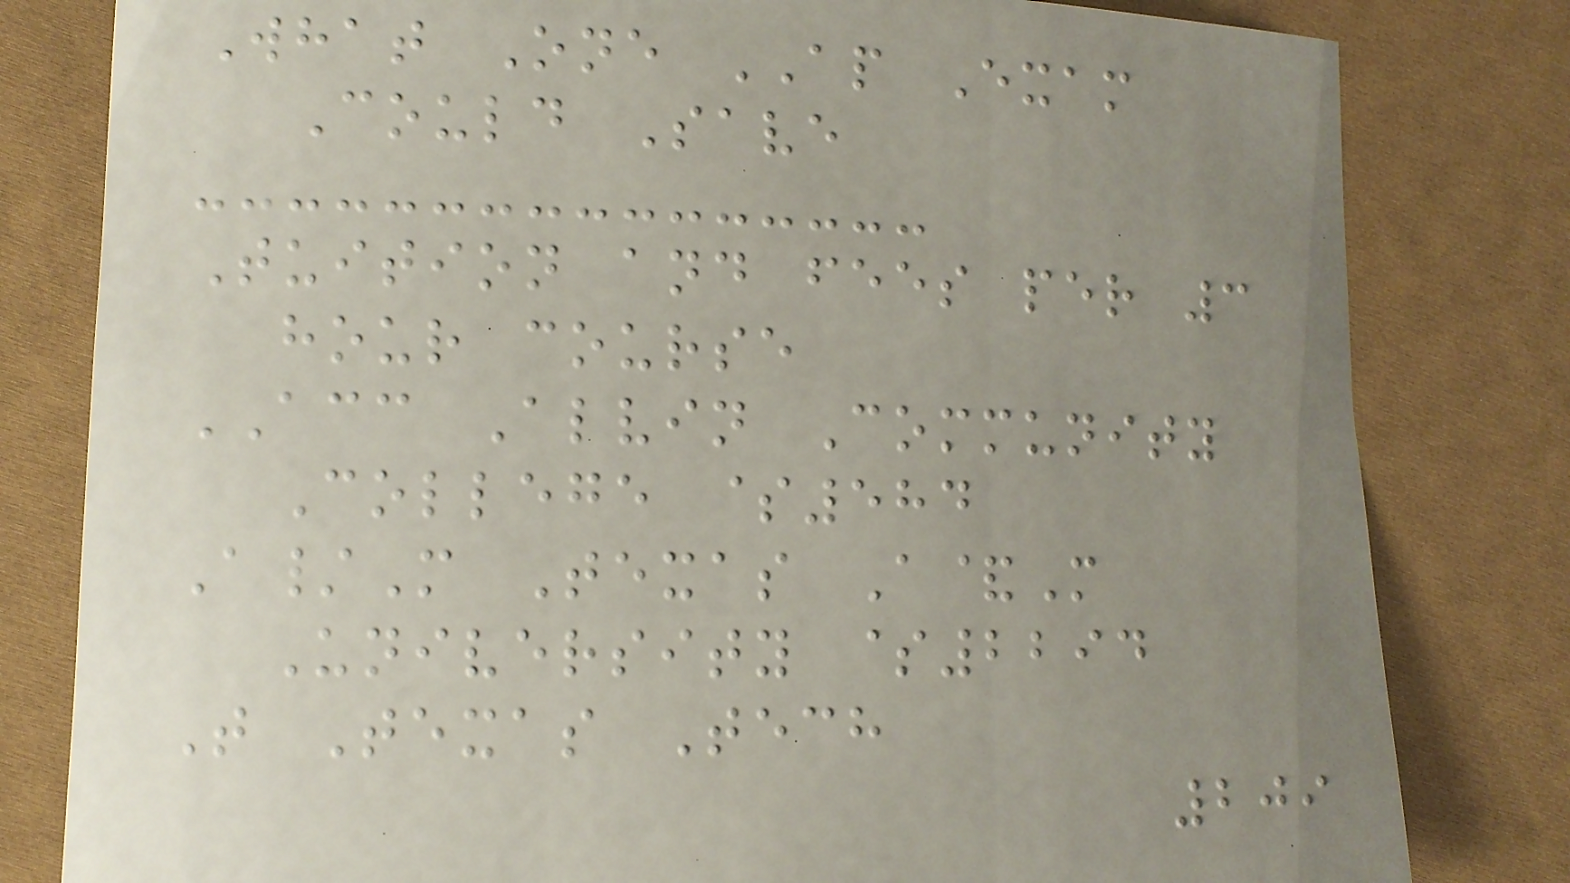What One AP Exam
Could Save
Tuition and fees per 3
hour course
ACC Alvin Community
College $584
A/M Texas A&M
University $2294
T Texas Tech
209
